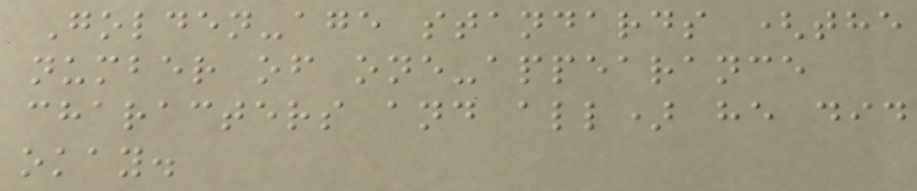Golden-age standards (the
number of one-appearance
characters and all) he did
okay.
